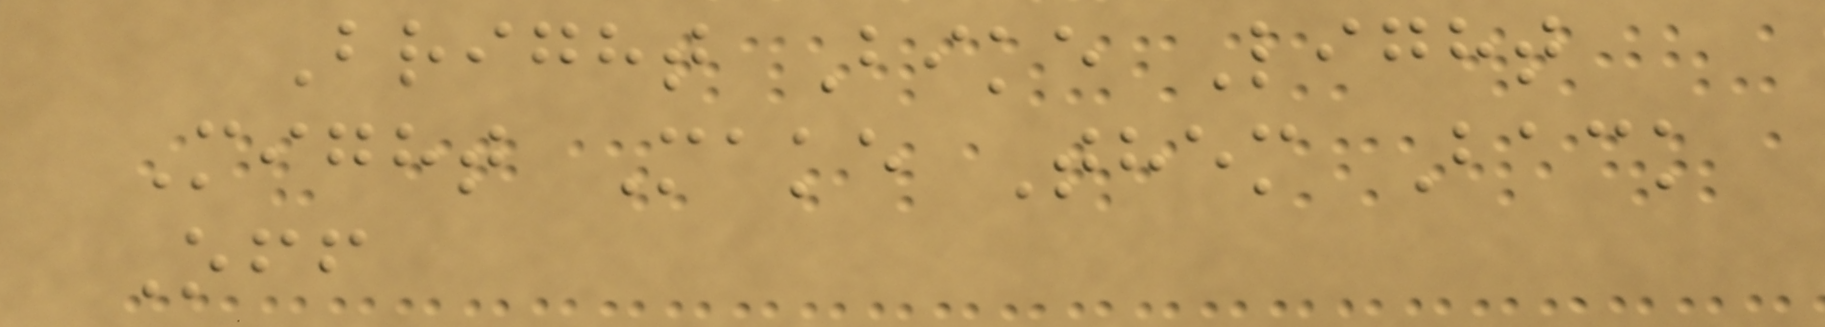Bright Bike Light
Might Make Them Back
Off
